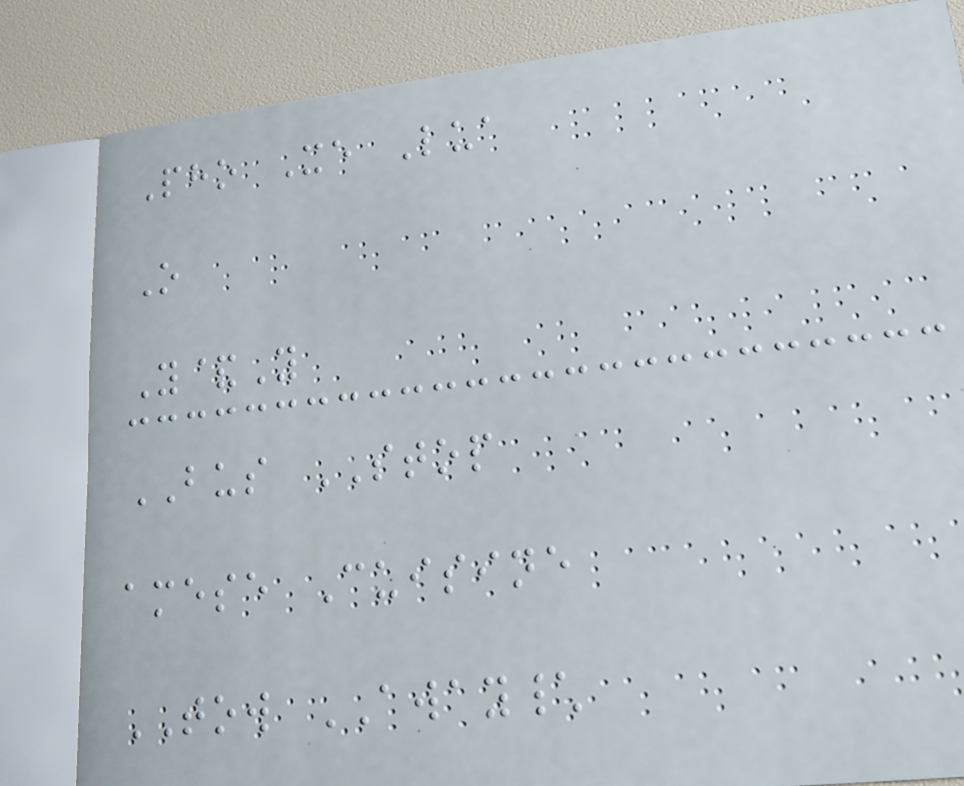Pho Xe Lua
O
Y&Y
BUS STOP
amese Cuisine
TOW AWAY\
